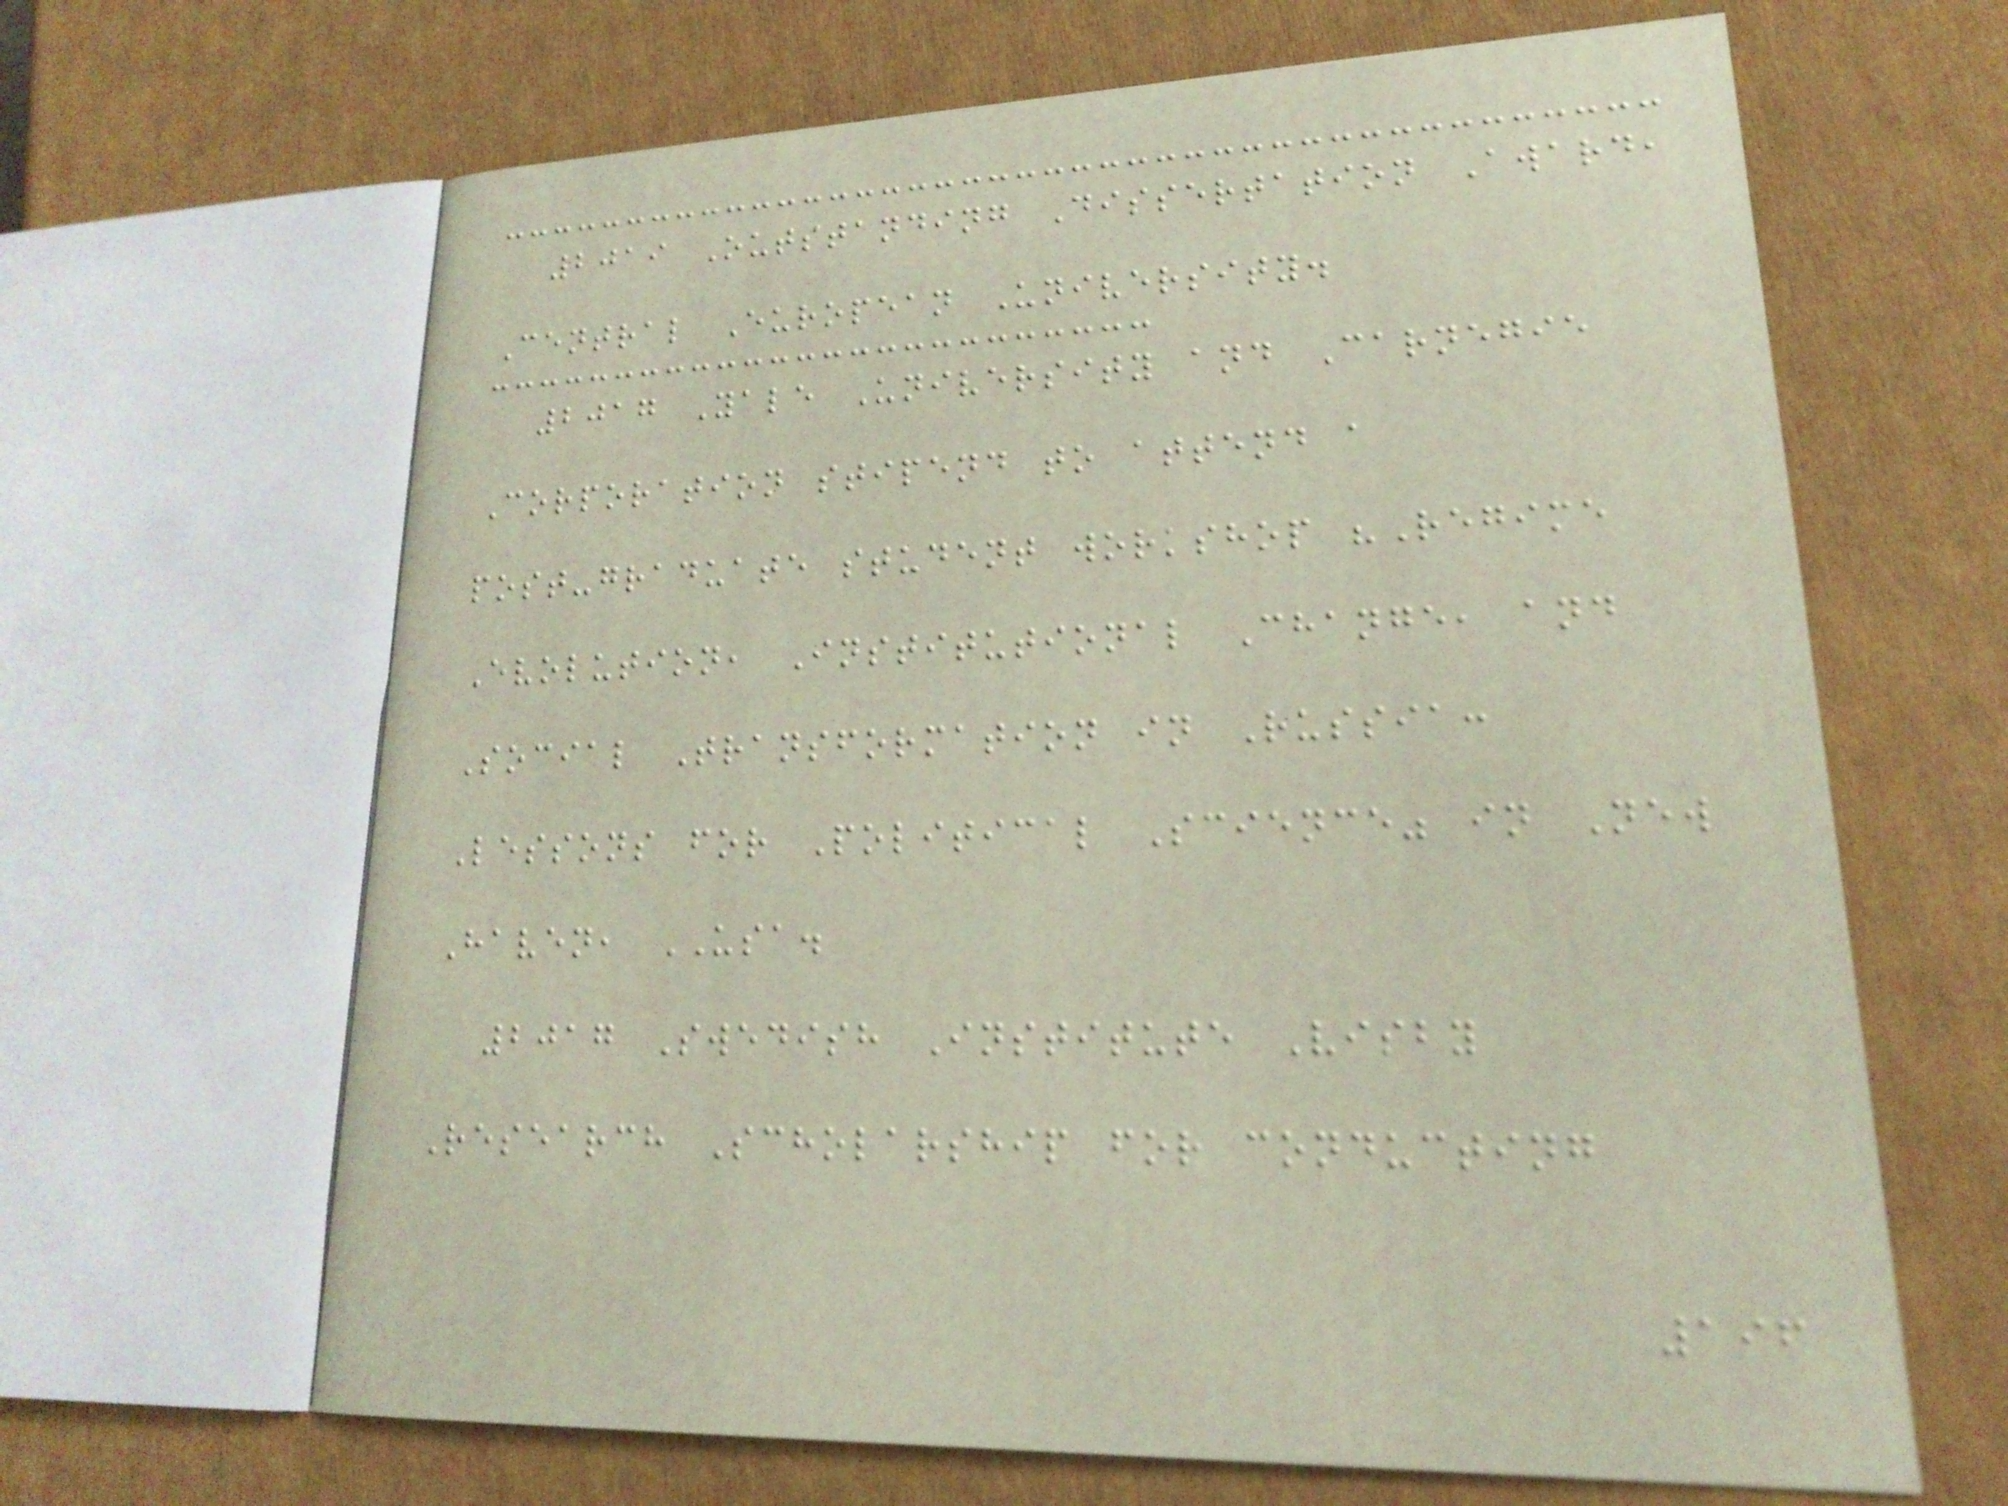2019 Outstanding Dissertation Award,
Central European University.
2017 Yale University and Carnegie
Corporation stipend to attend a
post-graduate student workshop "Regime
Evolution, Institutional Change, and
Social Transformation in Russia:
Lessons for Political Science" in New
Haven, USA.
2017 Swedish Institute Visby
Research Scholarship for conducting
196
